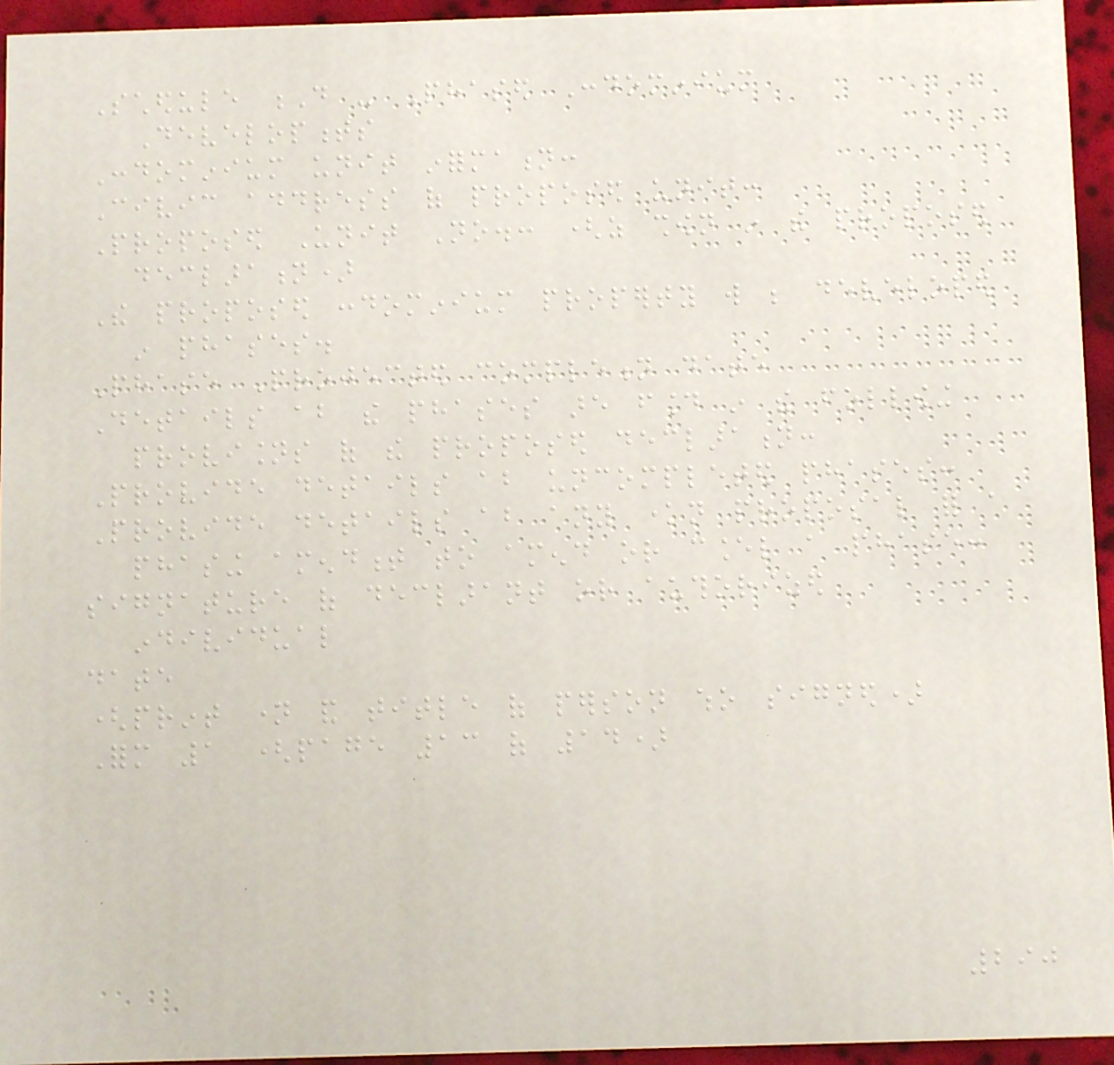Schedule D - Phased Condominium
Developments
Condominium unit information:
Civic address of proposed unit:
Proposed Unit No.: (as shown in the proposed
declaration)
The proposed condominium property will be developed
in phases.
Phase Projected completion date
Details about the phases are found in the following
provisions of the proposed declaration:
Provide details about uncompleted phases:
Provide details about any known proposal for a
phasing amendment to amend or cancel a phase:
signature of declarant or authorized
individual
date
(print name and title of person who signed)
Form 1 (page 13 of 14)
290
